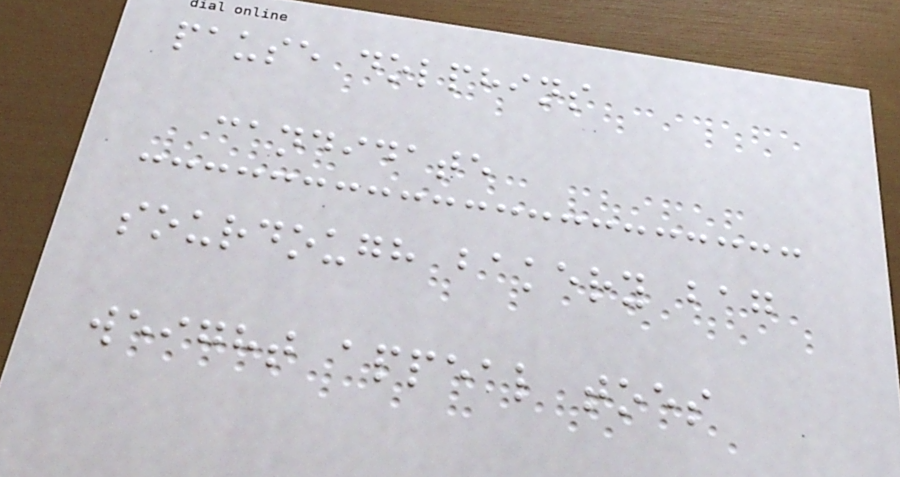pause dolphins
candidate
sourdough bakery bag
weight appeal toes
